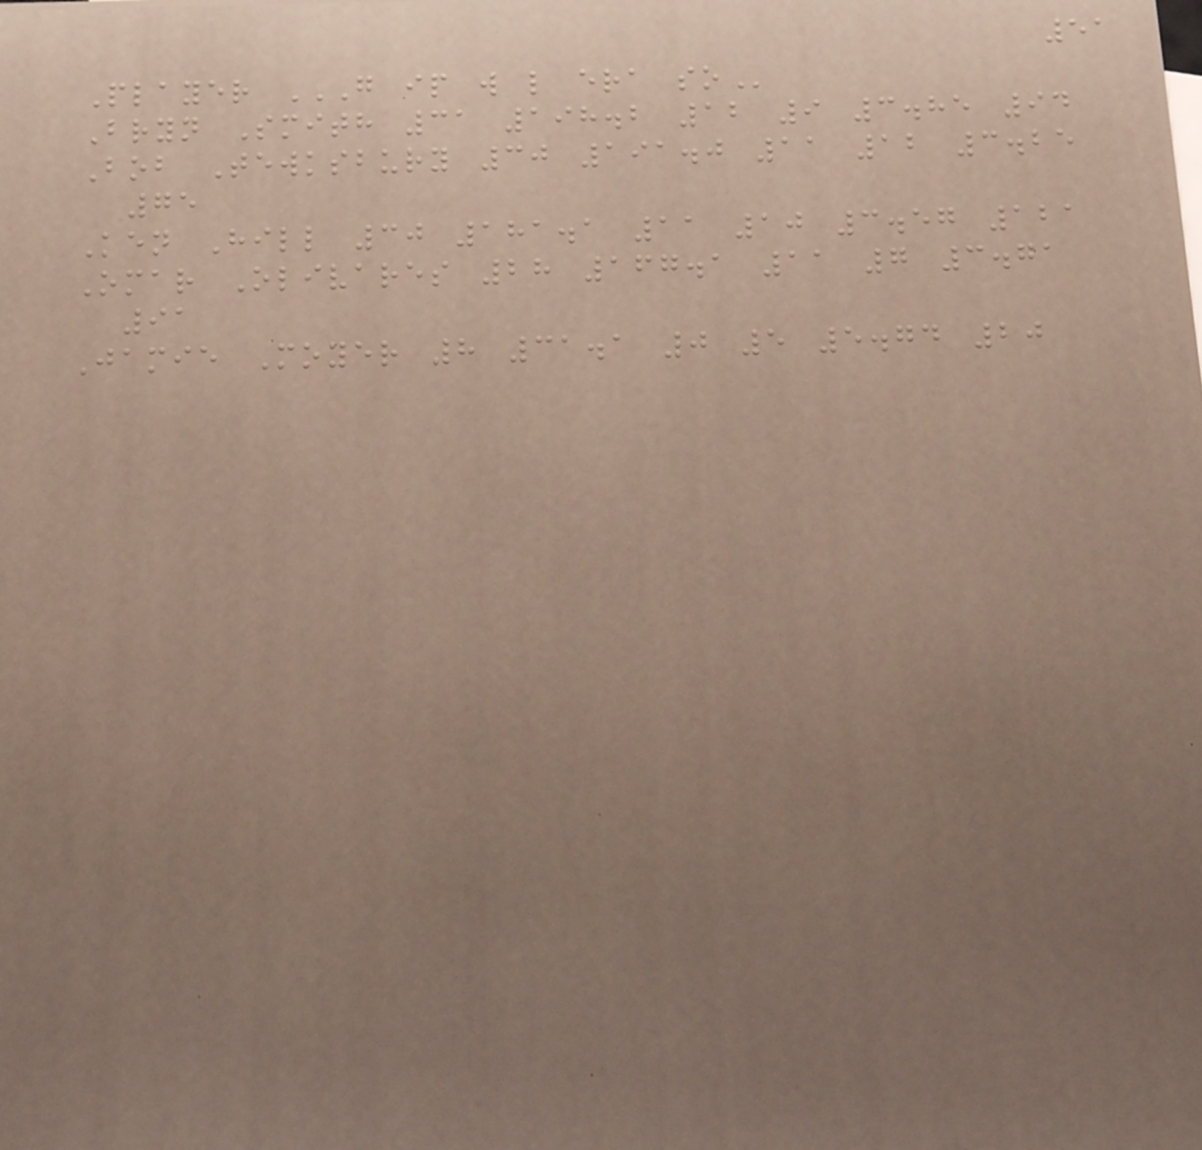51
Player G IP W L ERA SO
Bryn Smith 31 198.2 12 9 3.85 94
Bob Tewksbury 30 191.0 11 12 3.25
75
Ken Hill 30 181.1 11 10 3.57 121
Omar Olivares 28 167.1 11 7 3.71
91
Jamie Moyer 8 31.1 0 5 5.74 20
